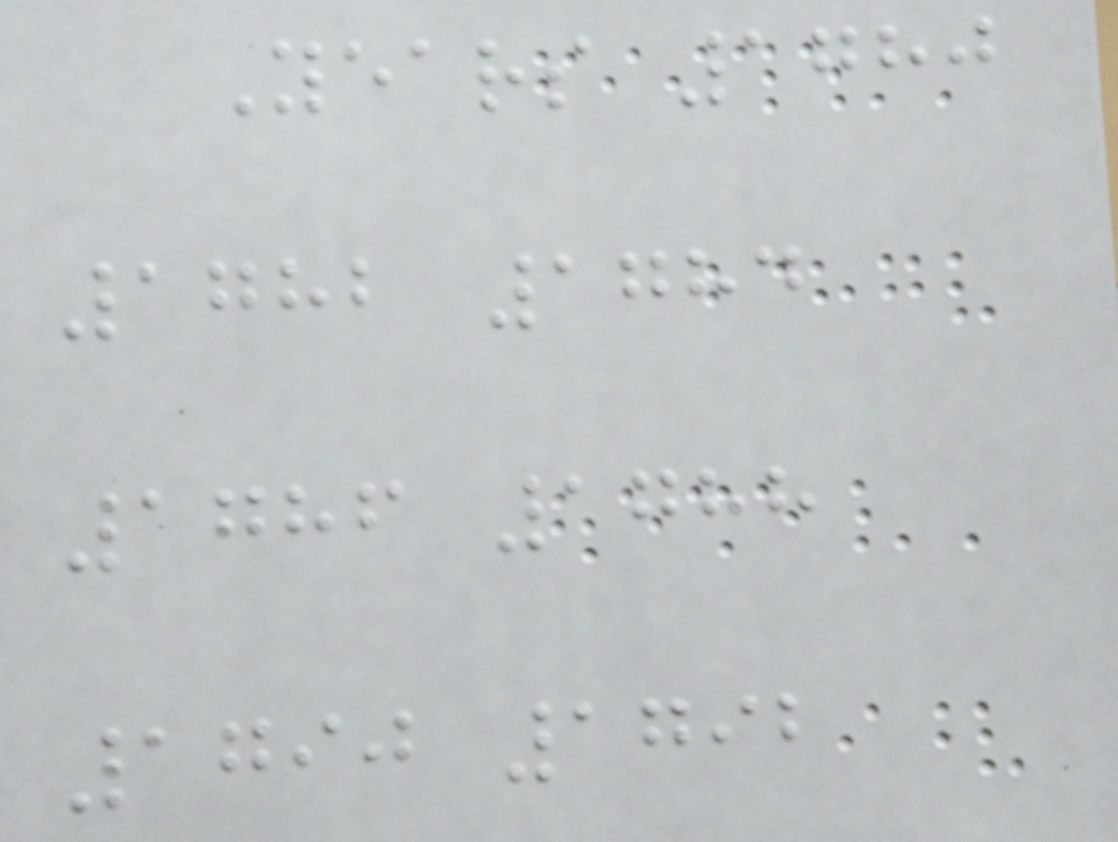Years 1780
1782 1784
1786 1788
1790 1792
